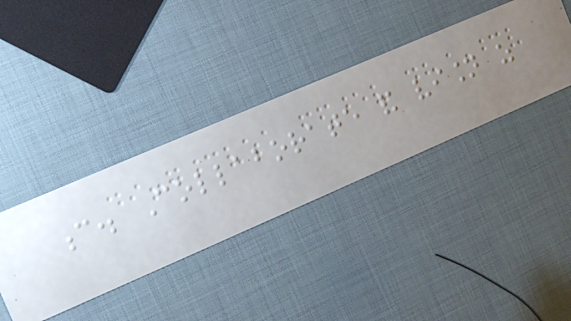c. Collaborate and vision as
